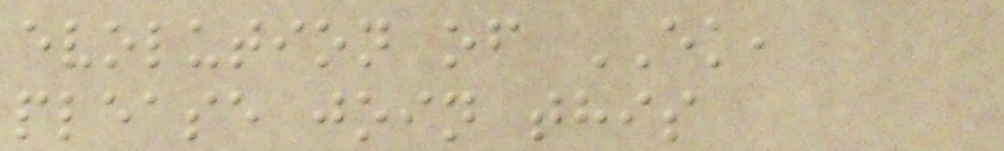evolution of EK,
please join this
